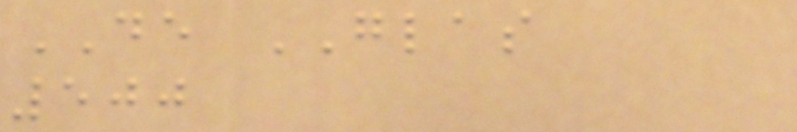DE GLAS
500
